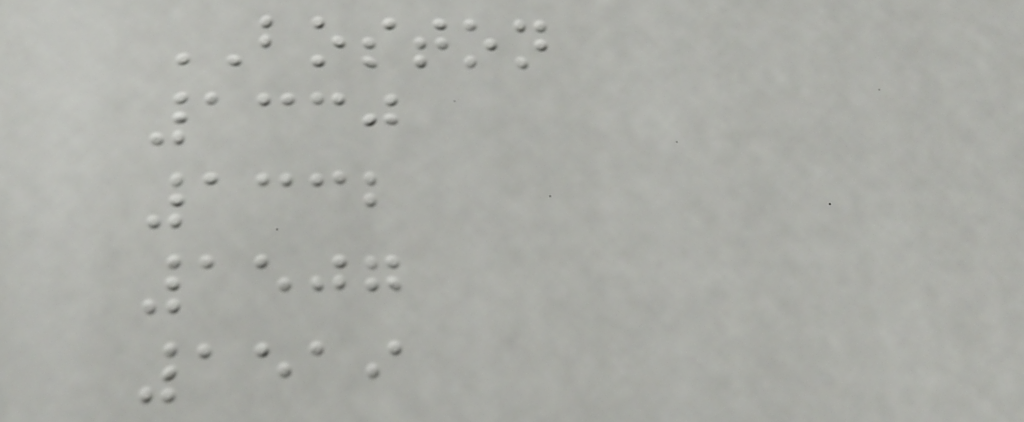BOSTON
1330
1332
1507
1519
